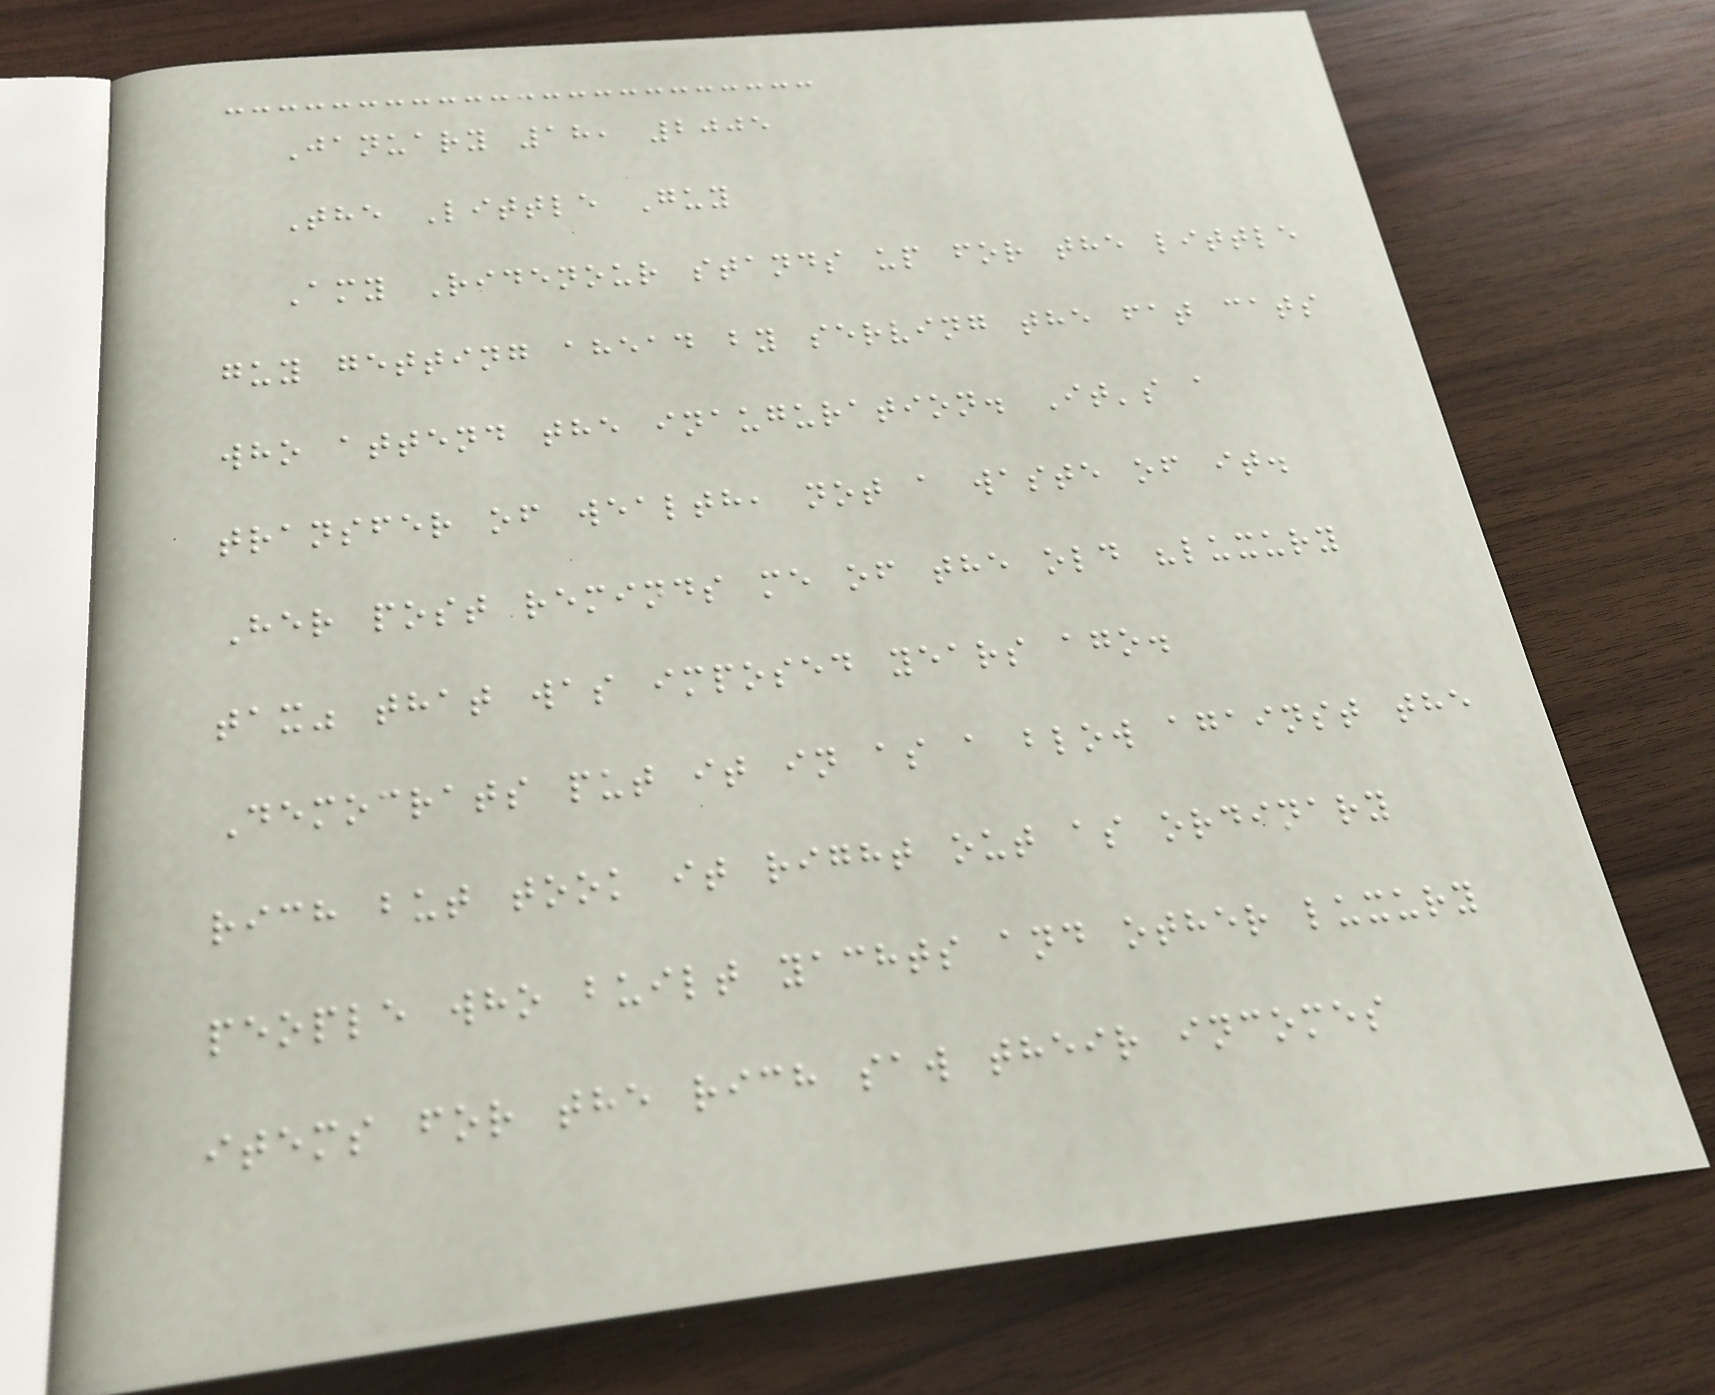January 18, 2005
The Little Guy
Amy Ridenour stands up for the little
guy getting ahead by serving the fat cats
who attend the inauguration. It's a
transfer of wealth, not a waste of it.
Her post reminds me of the old "luxury
tax" that was imposed years ago.
Democrats put it in as a blow against the
rich but took it right out as ordinary
people who built yachts and other luxury
items for the rich saw their incomes
